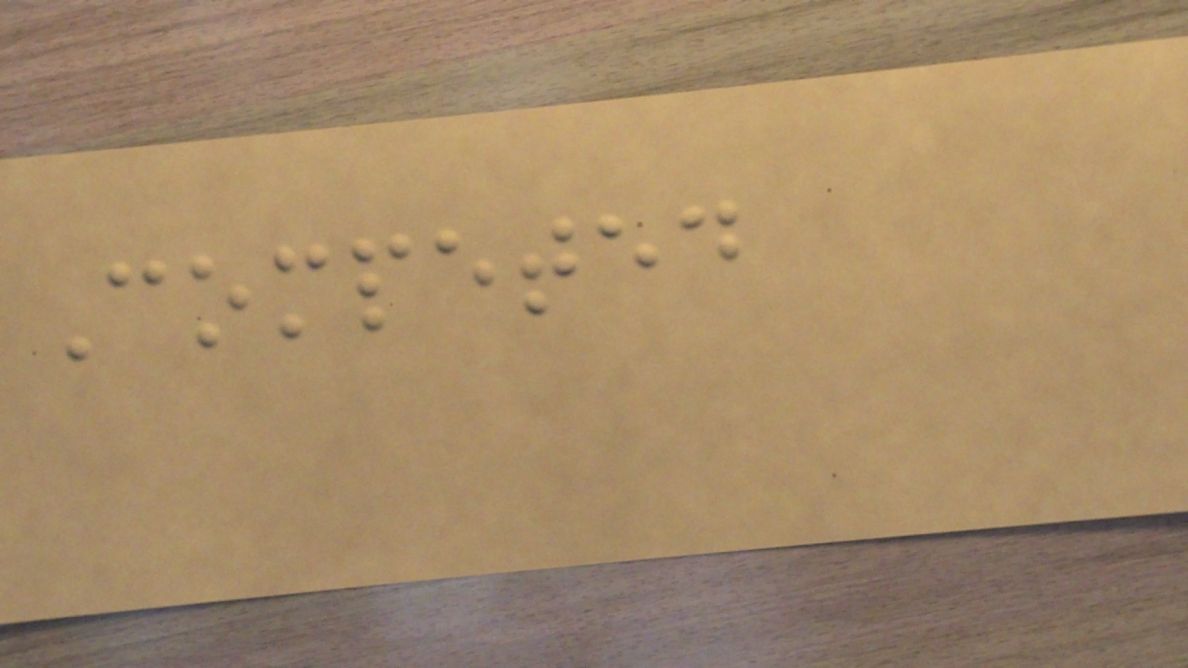Competed
